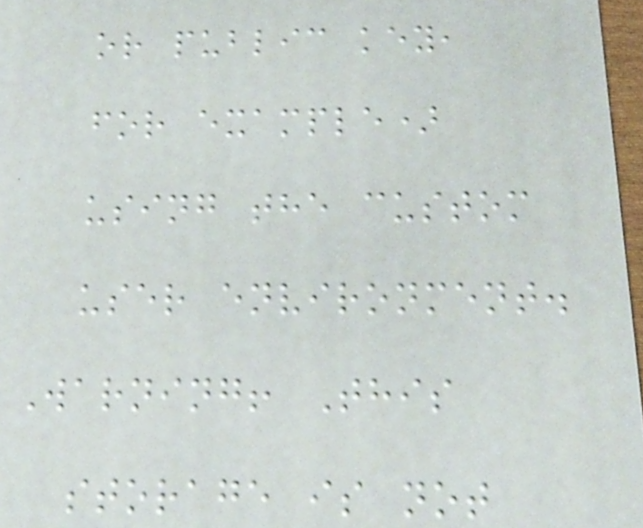or public key,
for example)
using the custom
user environment.
Warning! This
storage is not
